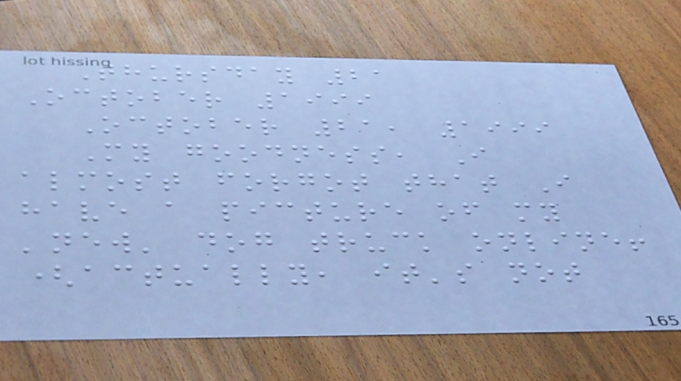Thursday 21
October 1999
October 21, 1999
My goodness, I
almost forgot that I
have a picture of my
'new' dog truck online!
(actually, it's not
